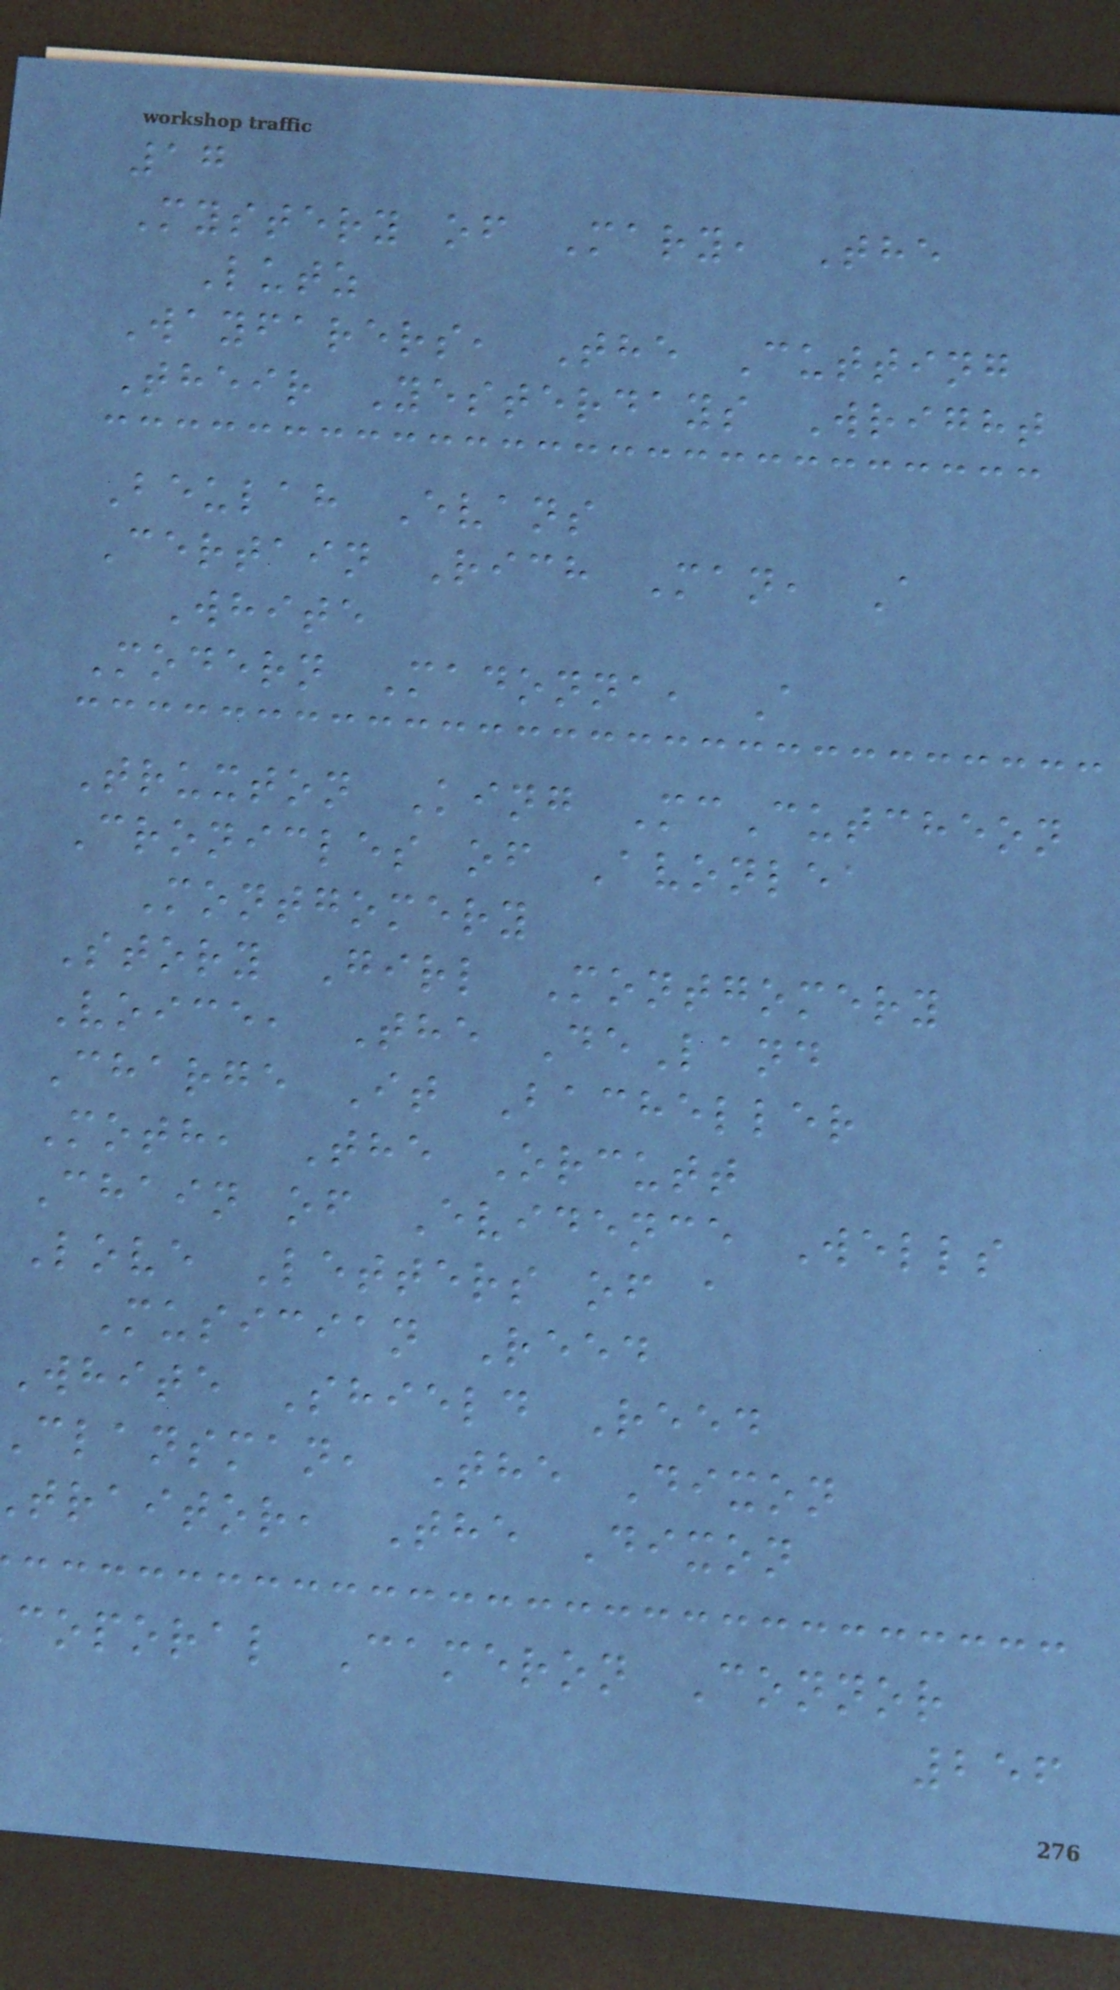17
Mystery of Mary, The
Lutz
Wayfarers, The Cutting
Their Yesterdays Wright
Beulah Evans
Certain Rich Man, A
White
Modern Madonna, A
Truxton King McCutcheon
Cronicles of Avonlea
Montgomery
Story Girl Montgomery
Voice, The DeLand
Charge It Bacheller
Moth, The Orcutt
Chain of Evidence Wells
Love Letters of a
Musician Reed
White Shield Reed
clansman, The Dixon
traitor, The Dixon
coporal Cameron Connor
256
